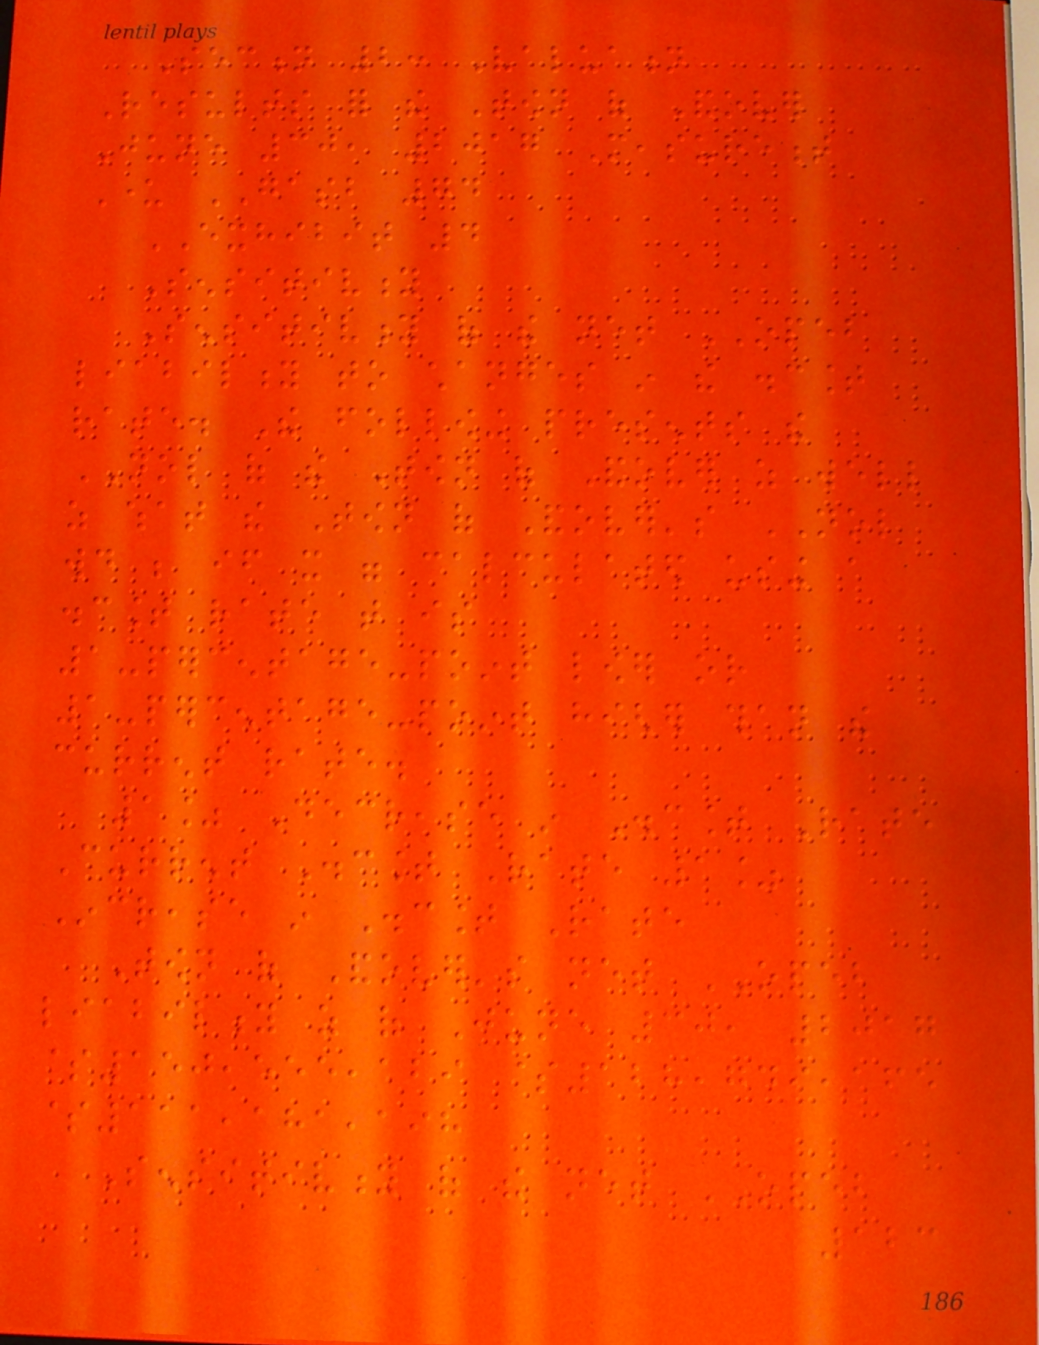Section 2: Valuation
Results for the Town of Andover
June 30, 2017 Measurement
Under GASB 74
EXHIBIT 4
Sensitivity
Sensitivity of the net OPEB
liability to changes in the discount
rate. The following presents the
NOL of the Town of Andover as well
as what the Town of Andover's NOL
would be if it were calculated using a
discount rate that is
1-percentage-point lower or
1-percentage-point higher than the
current rate.
1% Decrease in Discount Rate
Current Discount Rate 1%
Increase in Discount Rate
Town of Andover's net OPEB
liability as of June 30, 2017
$150,555,129 $128,749,165
$111,181,198
Sensitivity of the net OPEB
123
